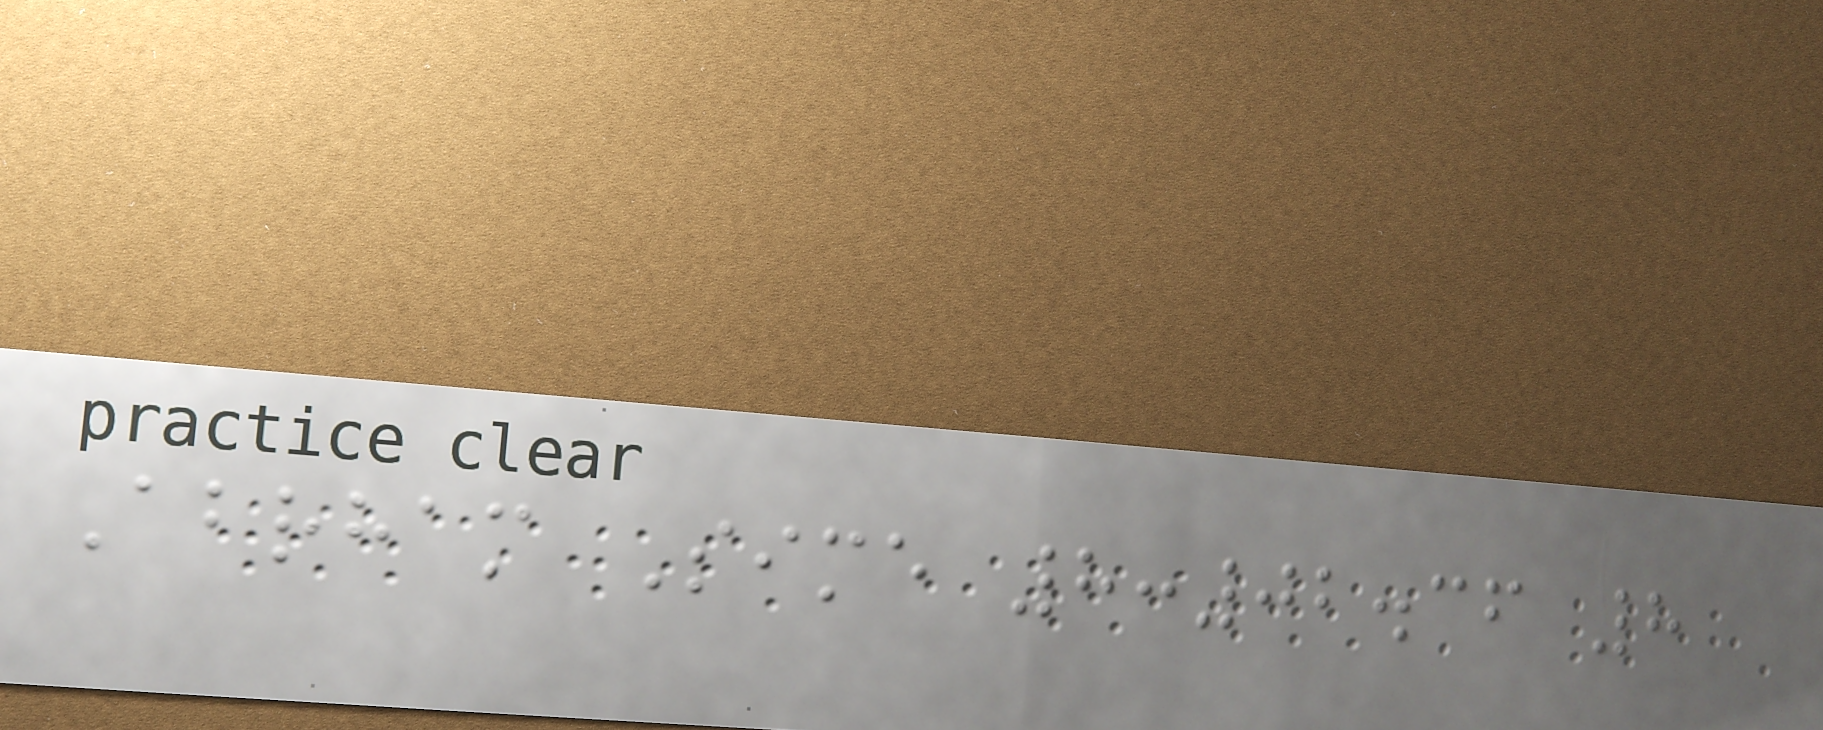Abrham Sime 8:02.36 8
